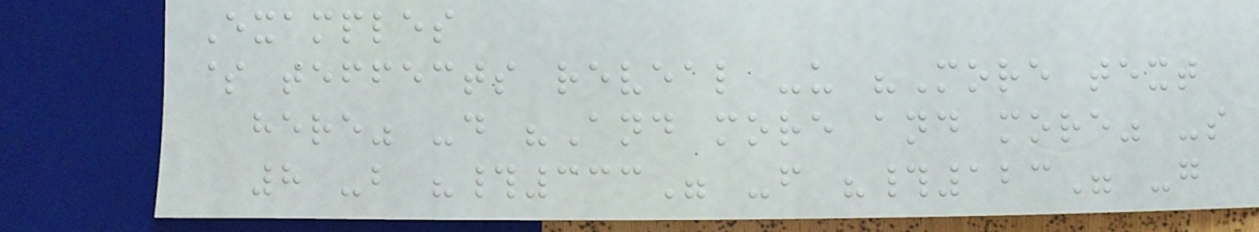Examples
$ teffects reveal -u "More text
here" -d "And more and more" -s
8 -b "#333" -f "#123" -g
